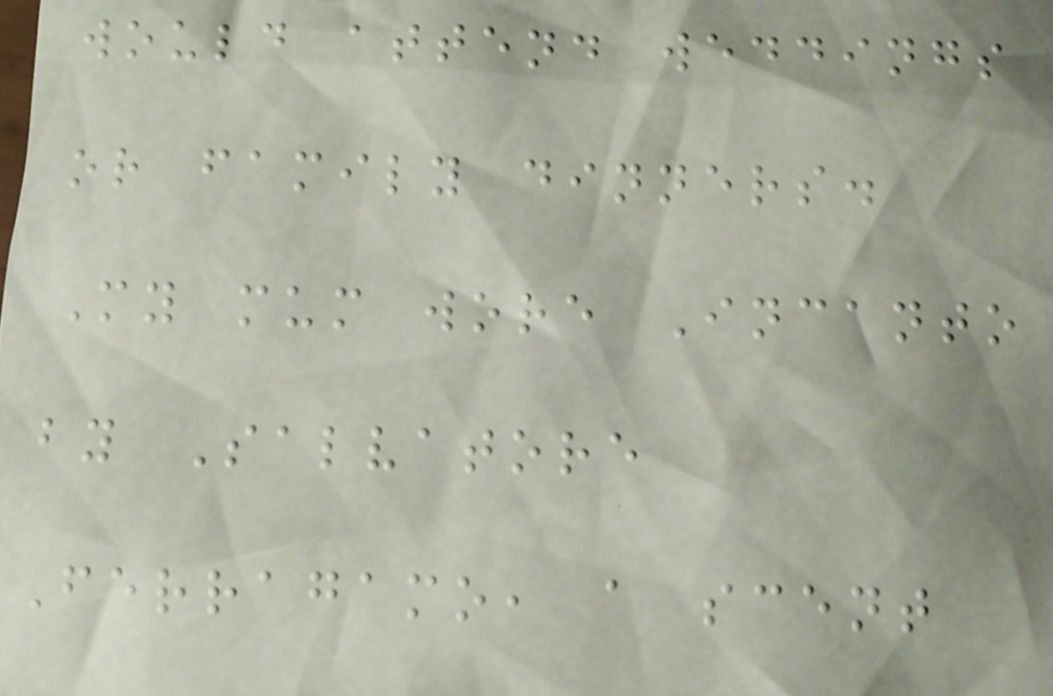would attend weddings
or family dinners.
My mum wore Incanto
by Salvatore
Ferragamo, a scent
